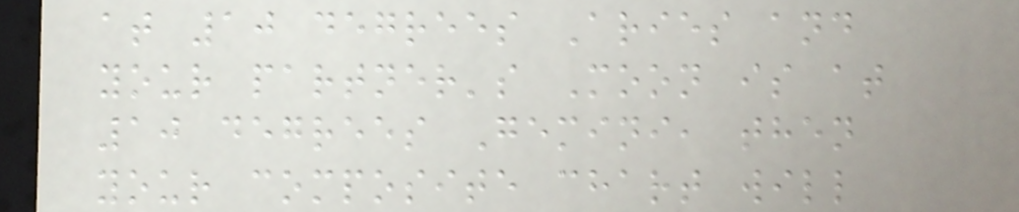at 10 degrees Aries and
your partner's Moon is at
10 degrees Gemini, then
your composite chart will
